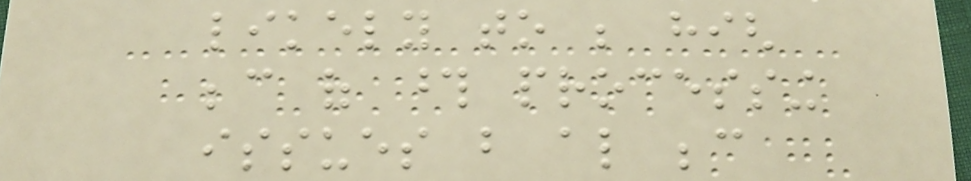likely to be high
because of those processing
issues but also because
